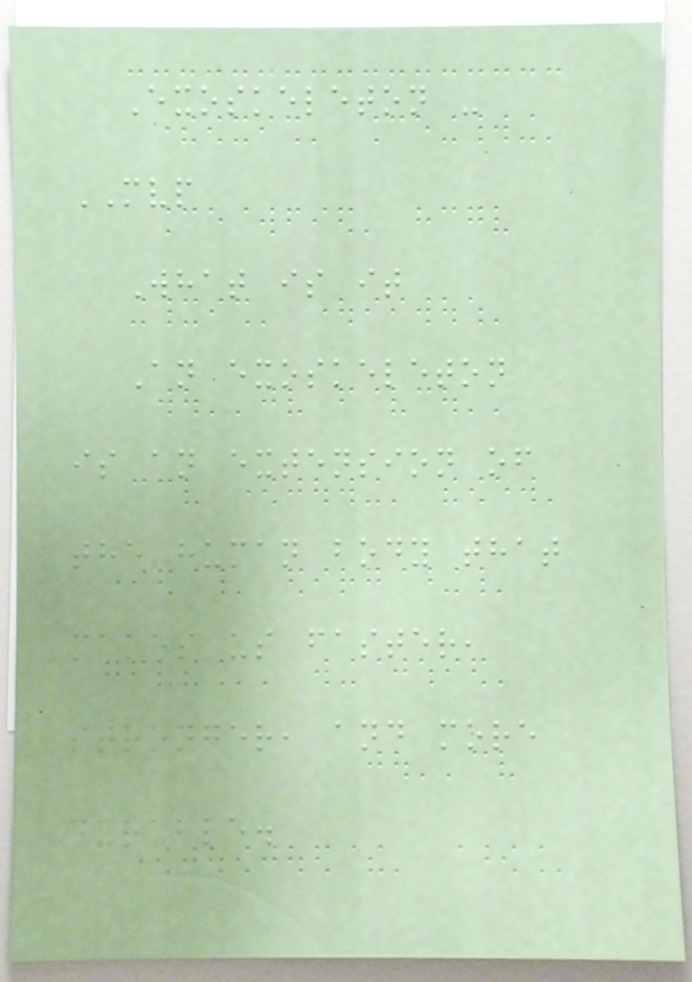Exoskeleton -
MVP
What is it
An exoskeleton
is an extension of
the human body that
makes us faster,
stronger, and more
durable.
